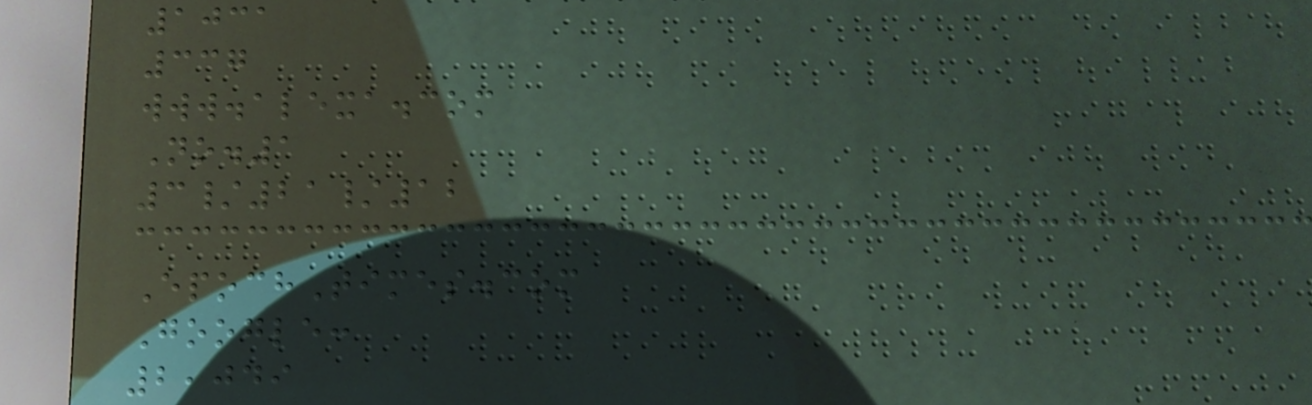1031
337
www.alexa.com
No.1
3/21/12
EpochTimes.com
Google:
2,049
